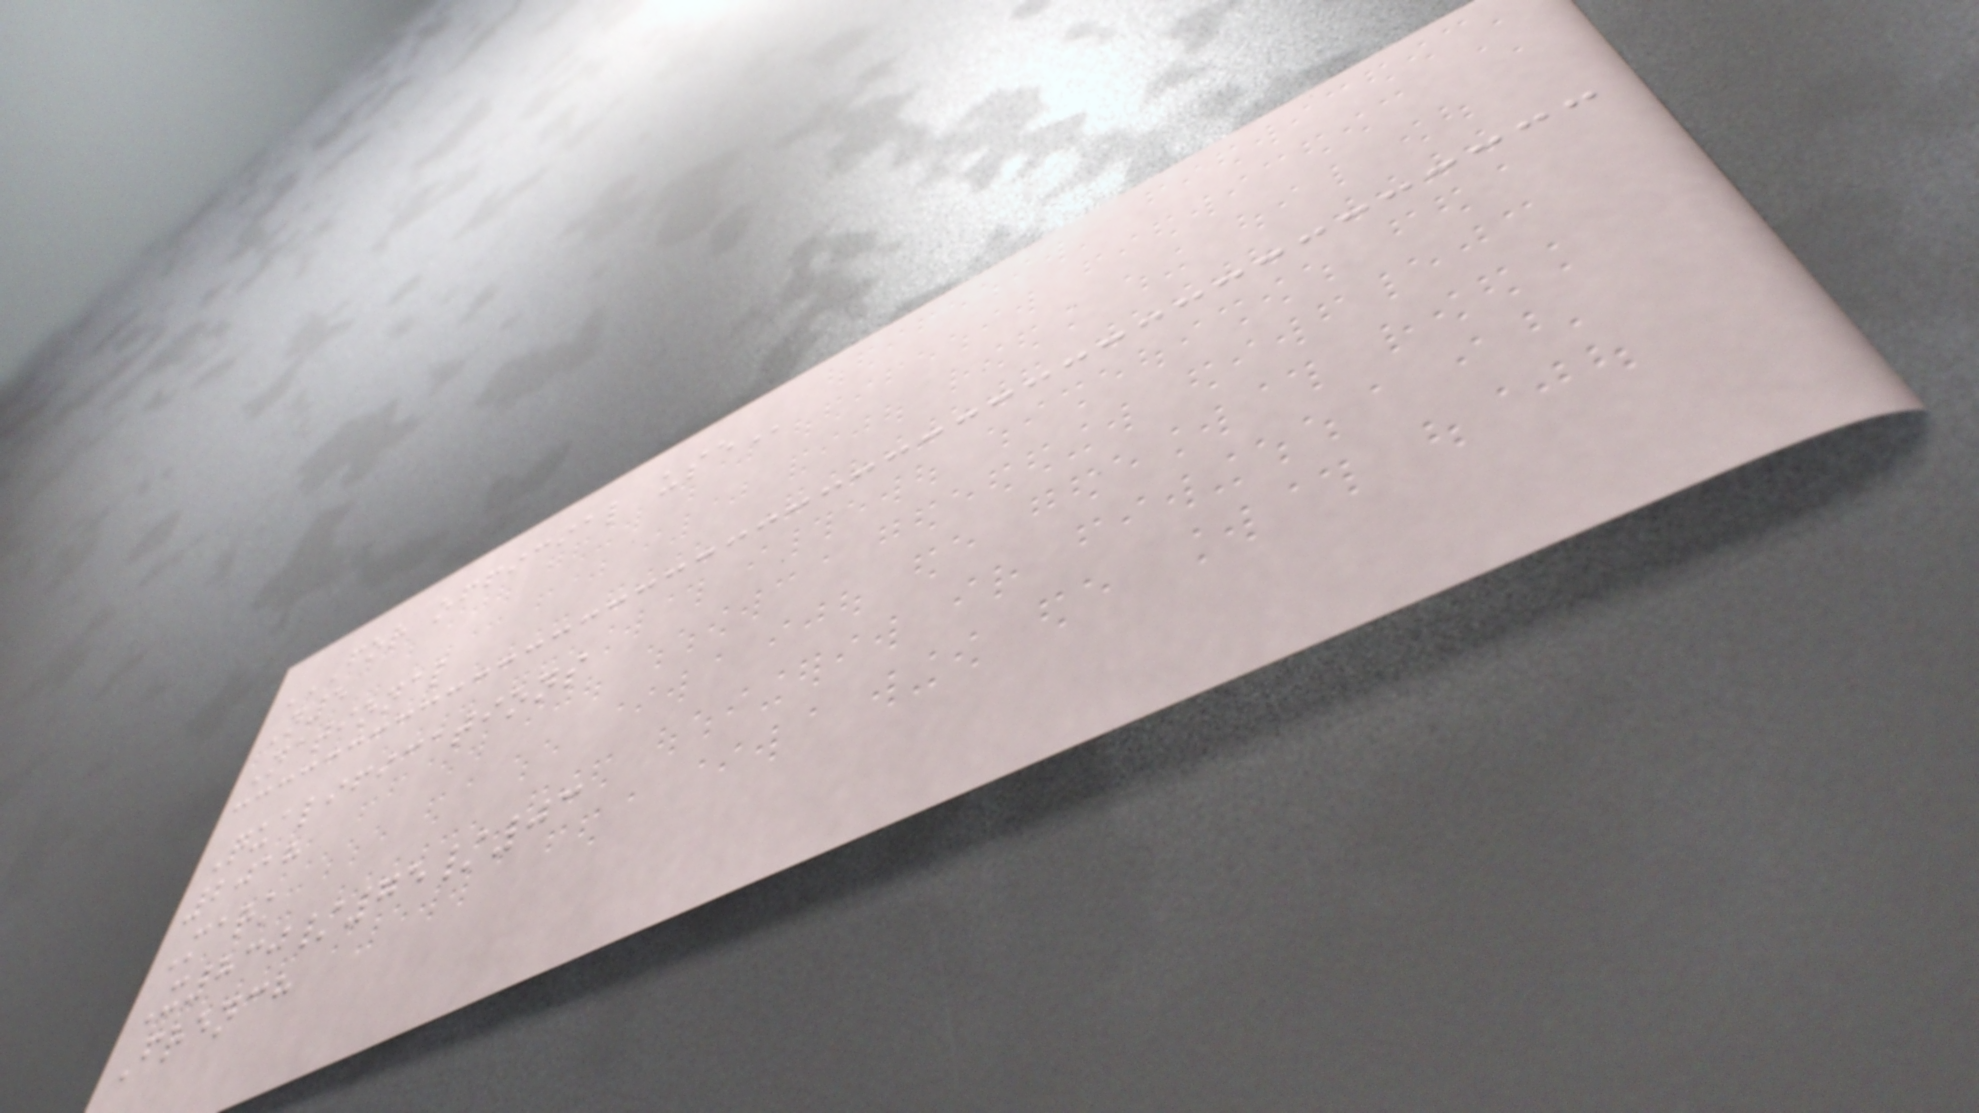FOR OFFICIAL USE
N5
National
Qualifications
2018
Mark
X830/75/03
French
